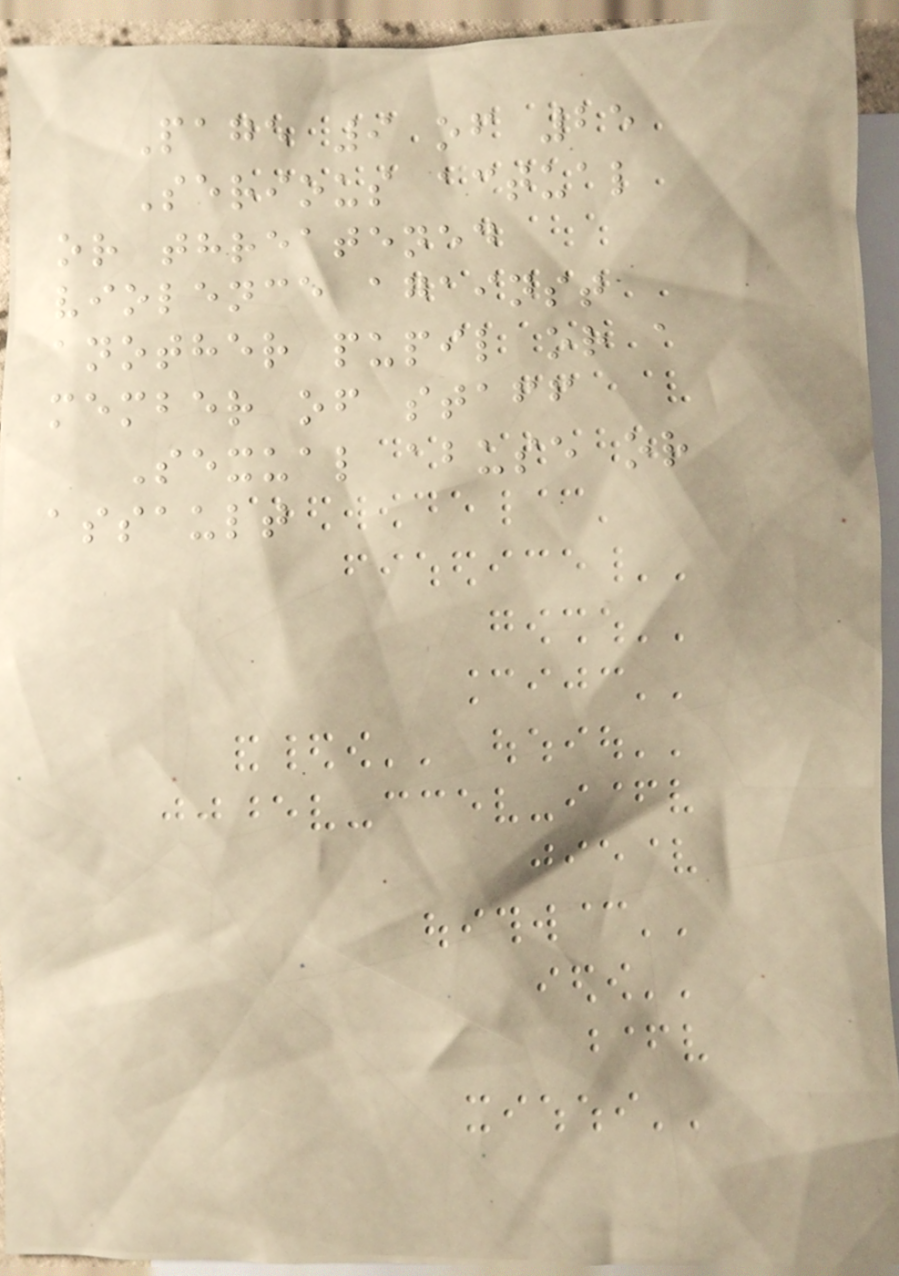Page 9 of 25
Serious actual
or threatened
violence against
another pupil or a
member of staff
Sexual abuse or
assault
